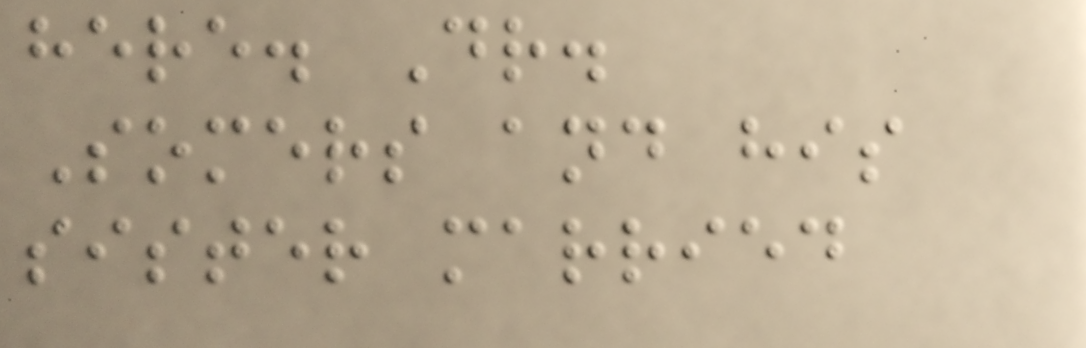here. Dr.
Somers and his
sister married
